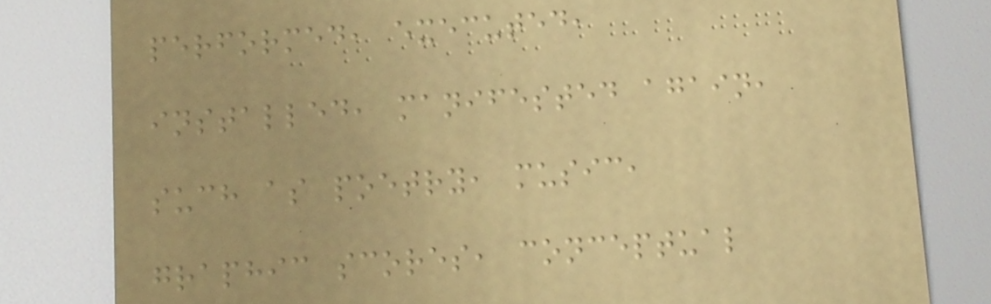performed, executed,
installed, manifested again,
such as poetry, music,
graphic scores, conceptual
